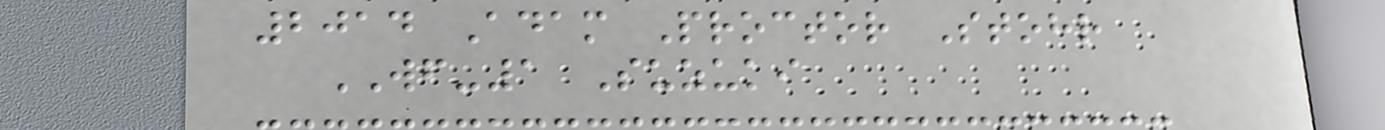2014 Adam Proctor Stohr
WF-1 Suzuki
